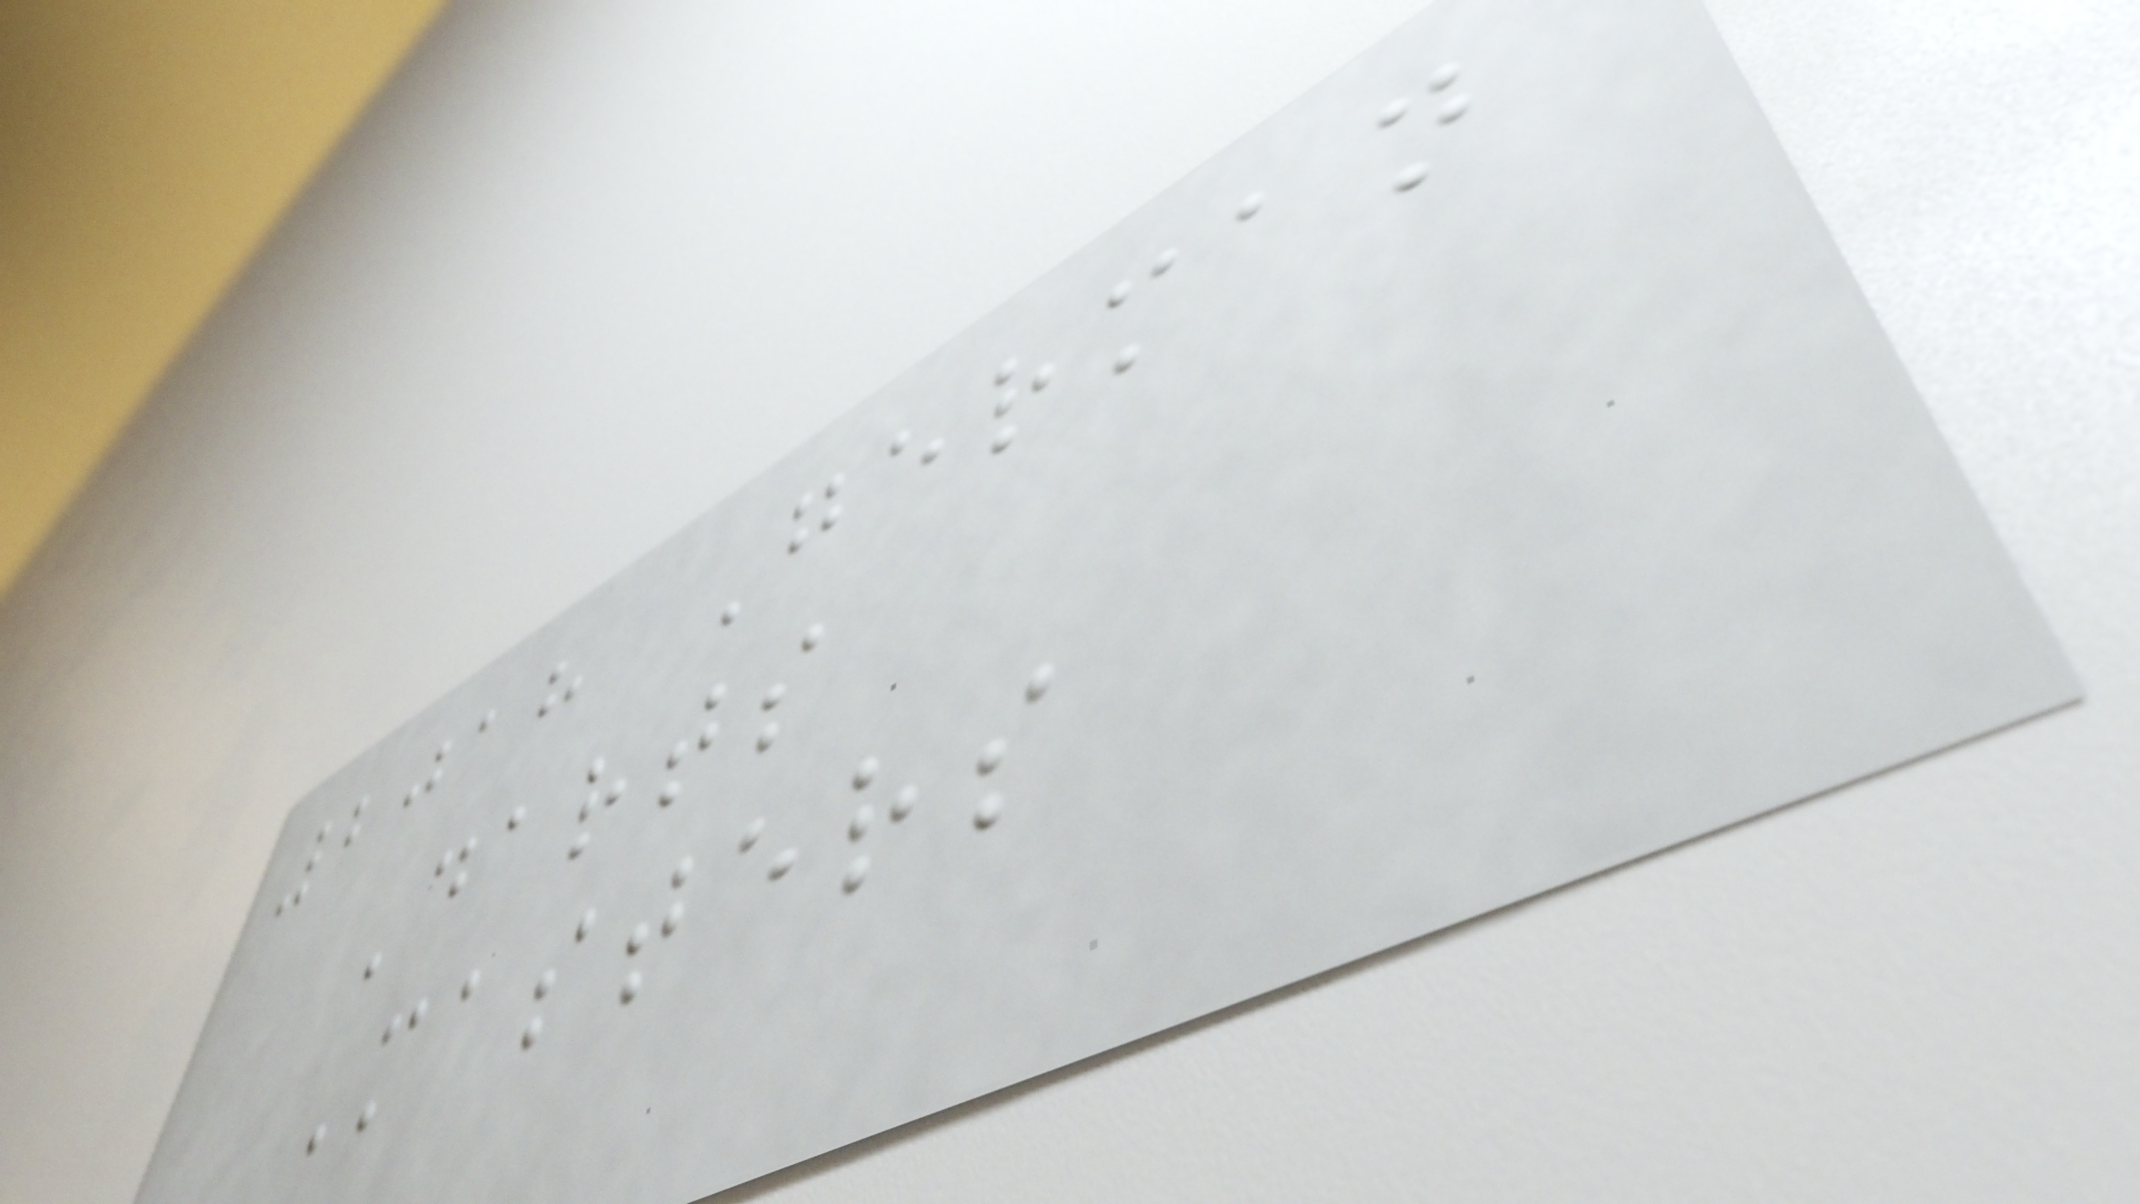2018 German
Darts
Masters
